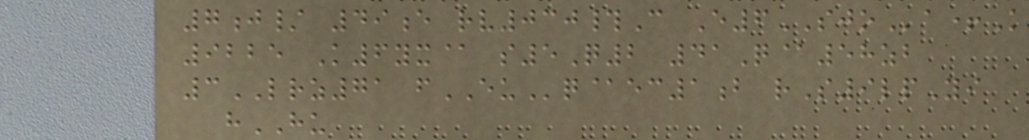7j/ 49e rv030#C E6SJOa+K
9225 K6yx@ s5Q2 41Q@58zb
3LRZ71 fEUq@ec1b rS9lpYi
hHU
